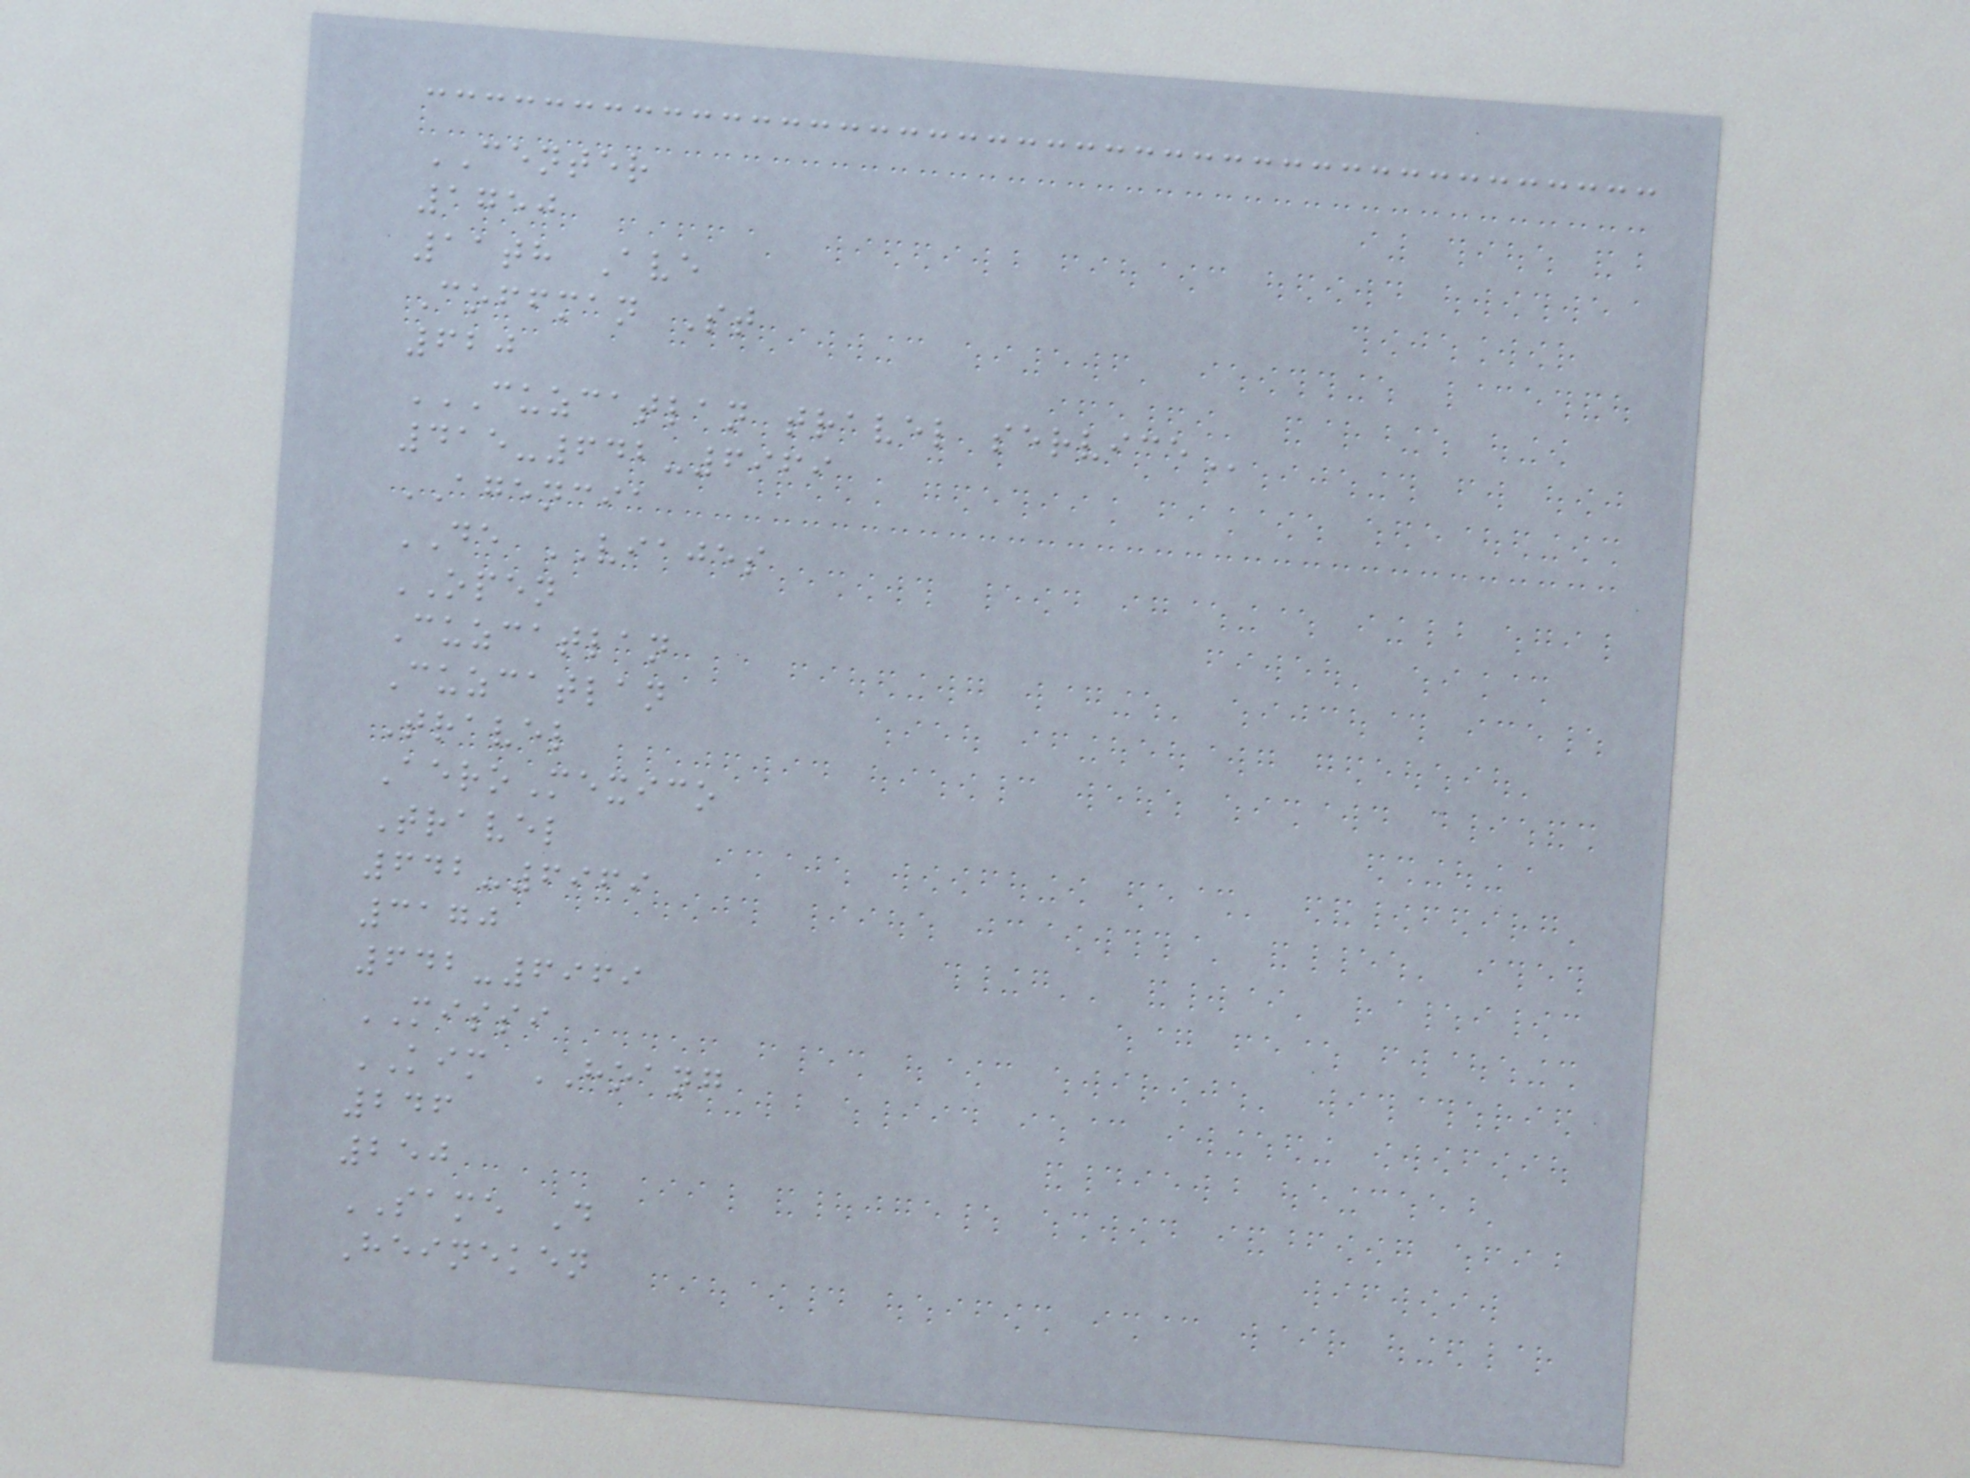CENTER
1750
11th Ave
Coffman St
620
CUZCATLAN TRAVEL SERVICE
415-642-6969
AGENCIA
DE VIAJES
OPEN
Cuzcatlan
Cuzcatlan
Travel
AeroMexico
Travel
642-6969
3170
642-6969
MISSI
KIM HOANG
246
250
SAME D
Heineken
